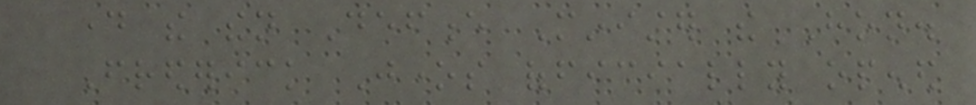day the then Defence Minister the Hon.
Frederick Jones officially opened
